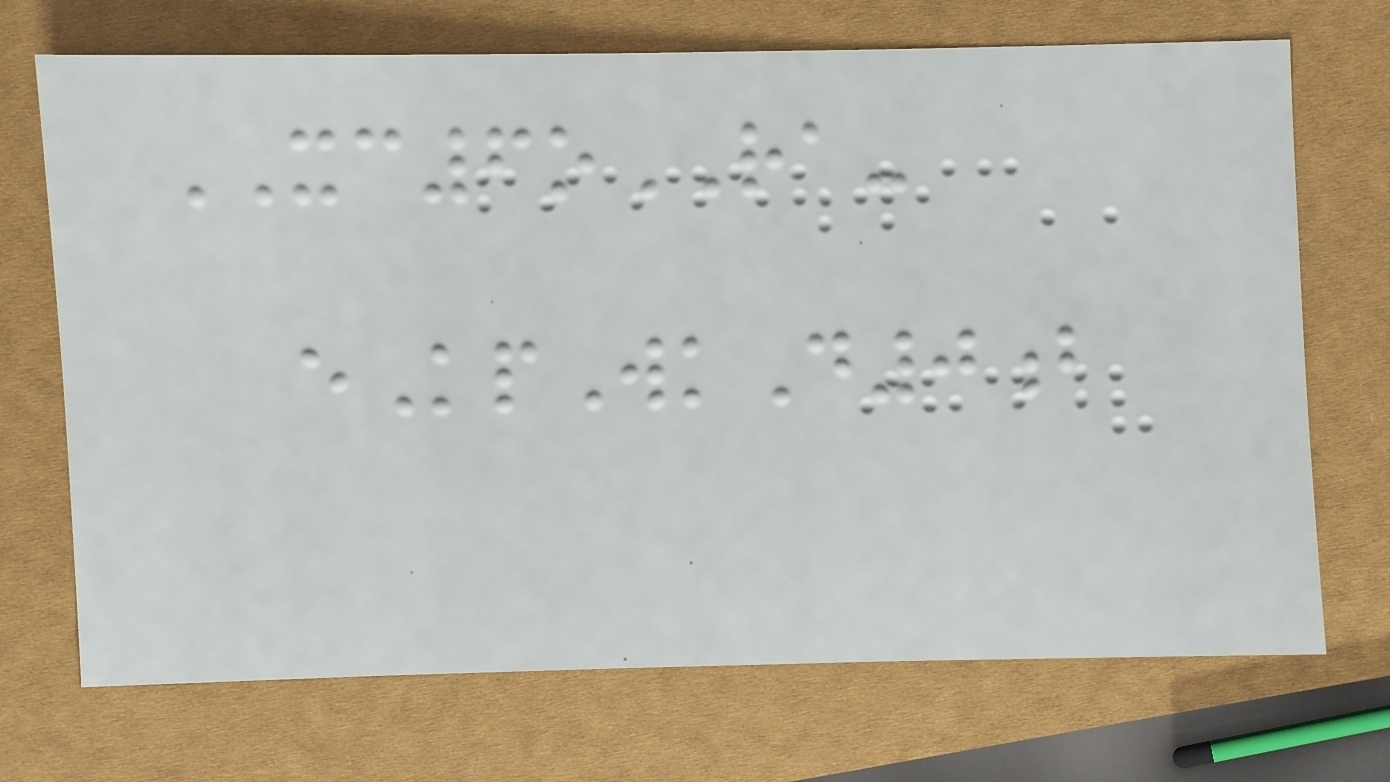XC6oRA-
eKpWkD0b
